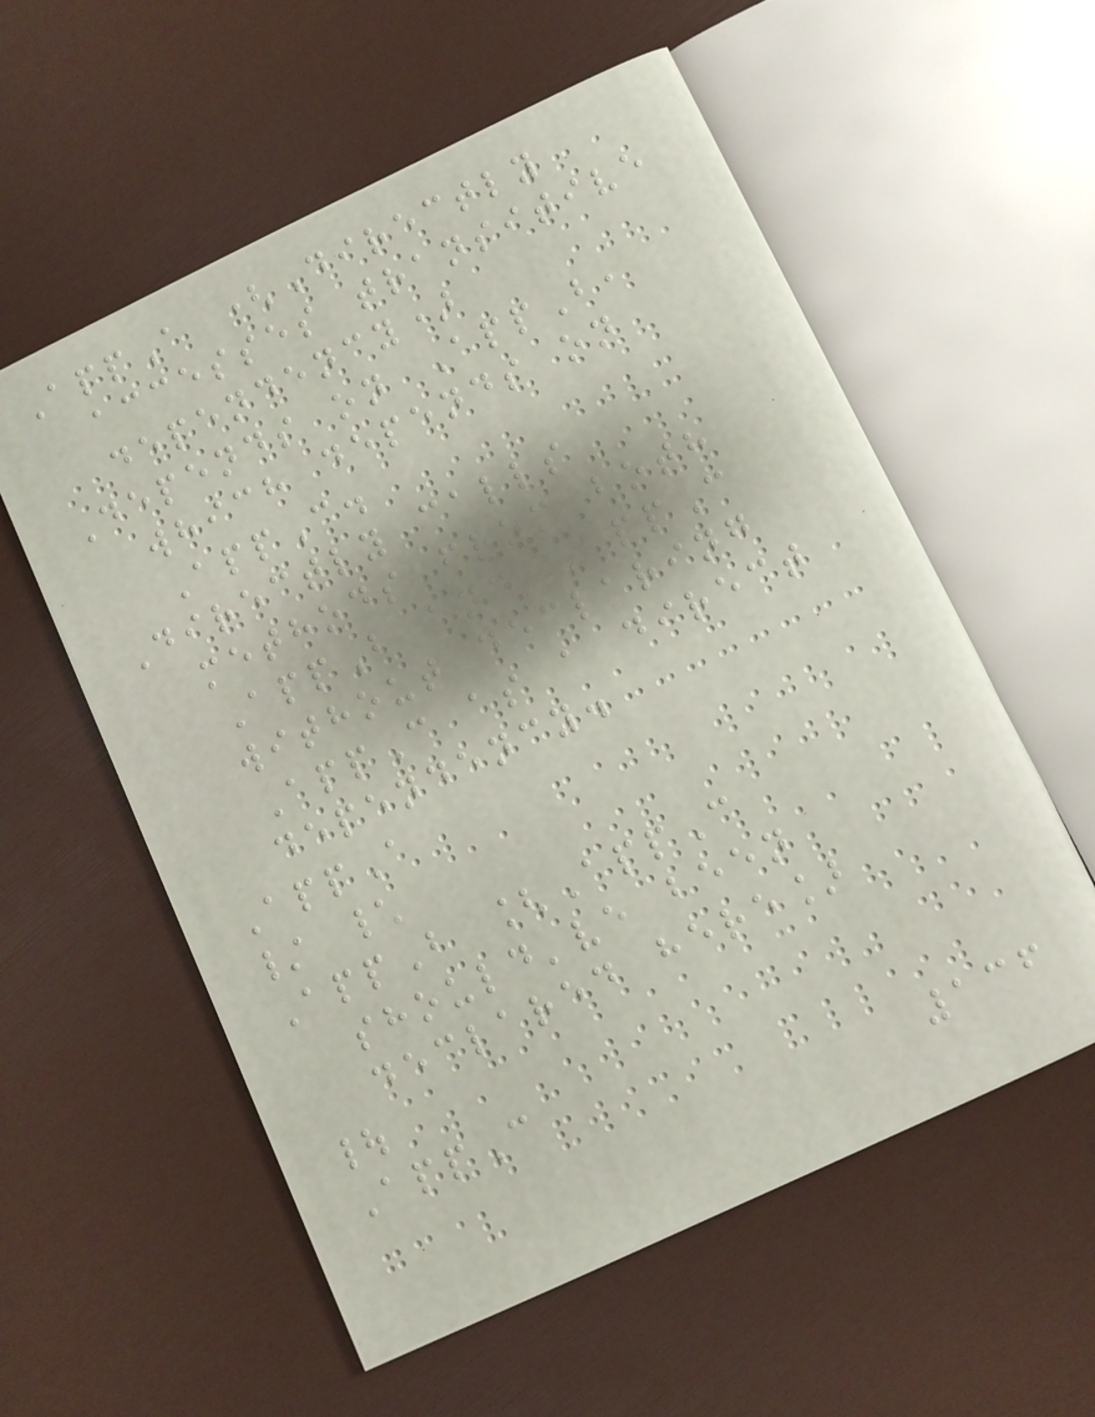AppA (Directly
accesses transitive
dependency)
Depends on AppB,
which depends on
AppC.
Directly calls
methods from both
AppB and AppC
without declaring
AppC as a direct
dependency.
AppA
/ \
AppB [AppC
should've been
declared here]
|
AppC
136
